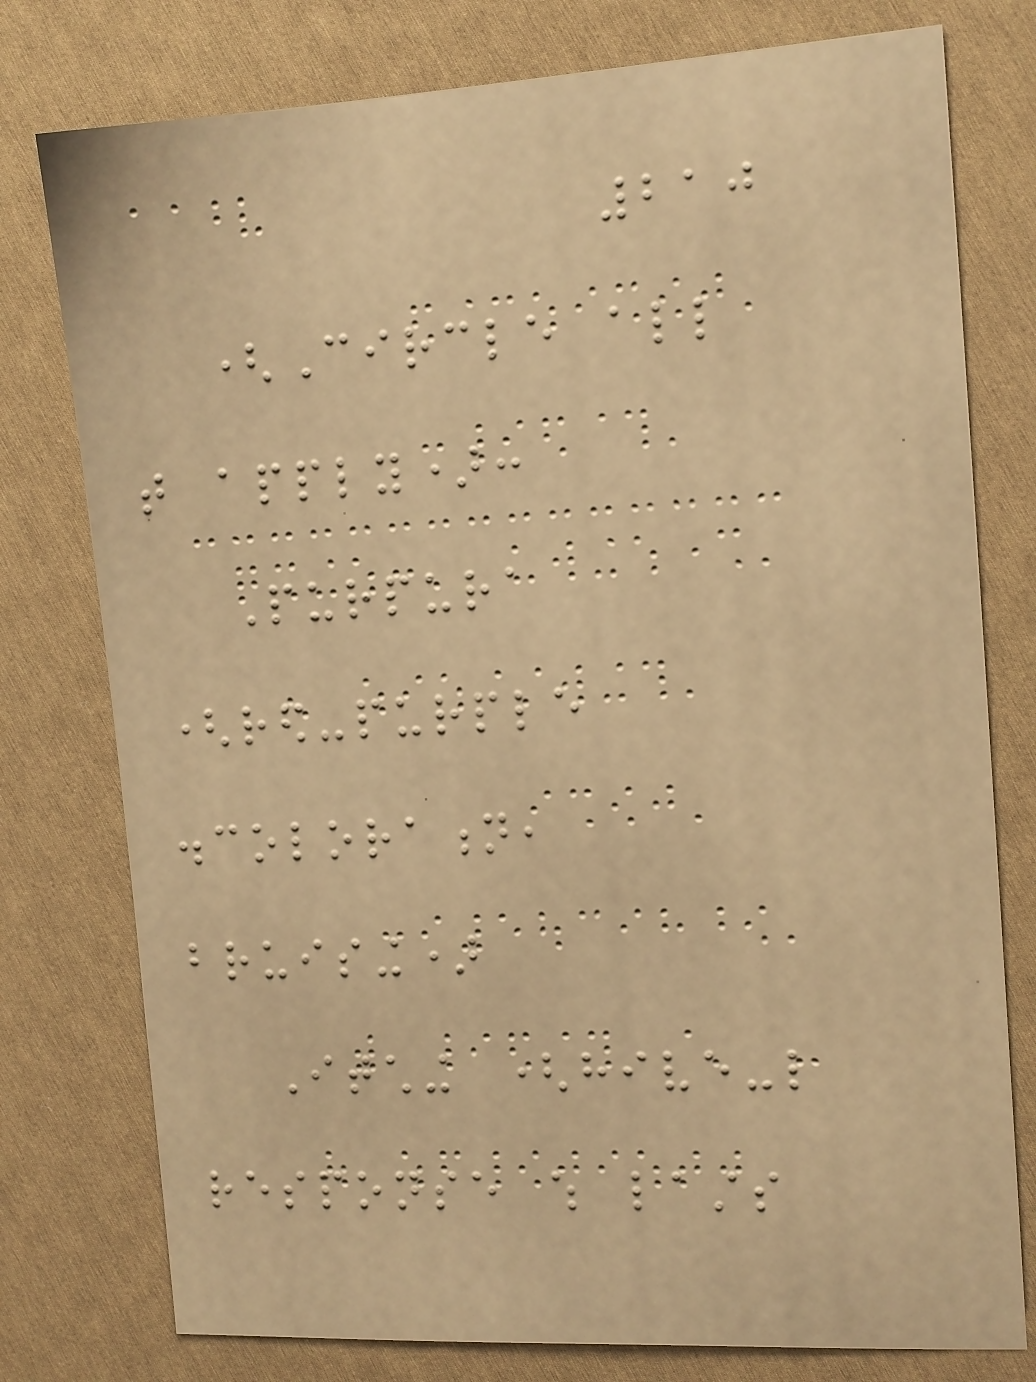210
(Circle all
that apply):
Purpura
(red-purple
discoloration,
bruising)
Itching (hive-like
response which lasts
